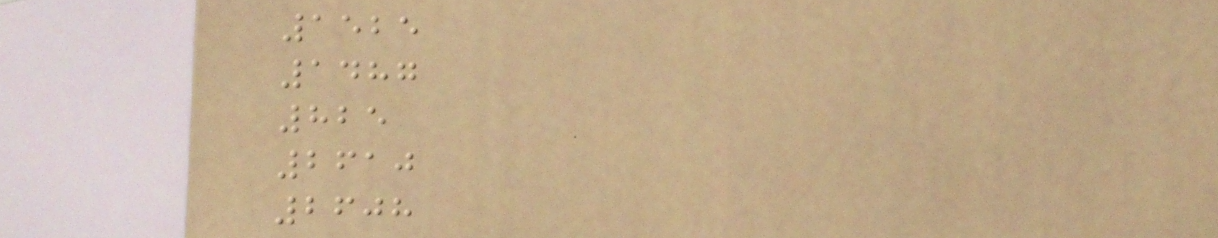1525
1487
825
2610
2608
